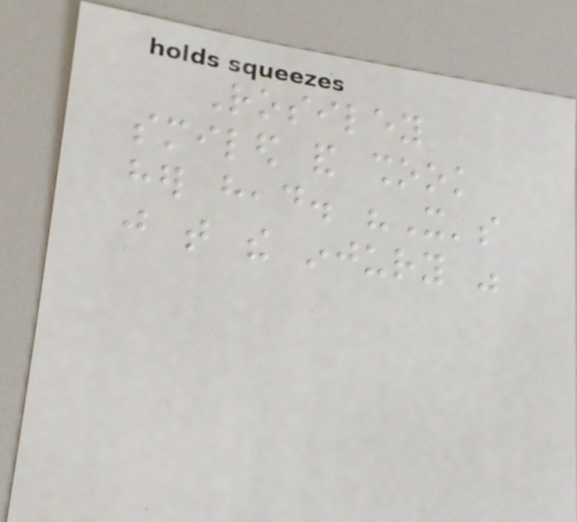Rosiley
smiled and shook
her head. "It's
just that the injury was
